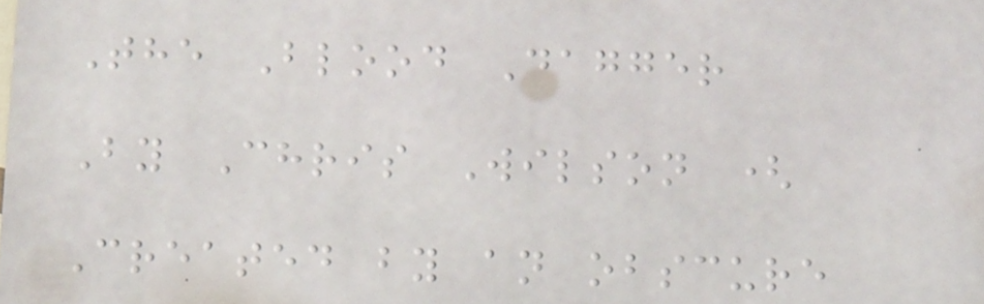The Blood Dagger
By Chris Wilson (
Created by an obscure
